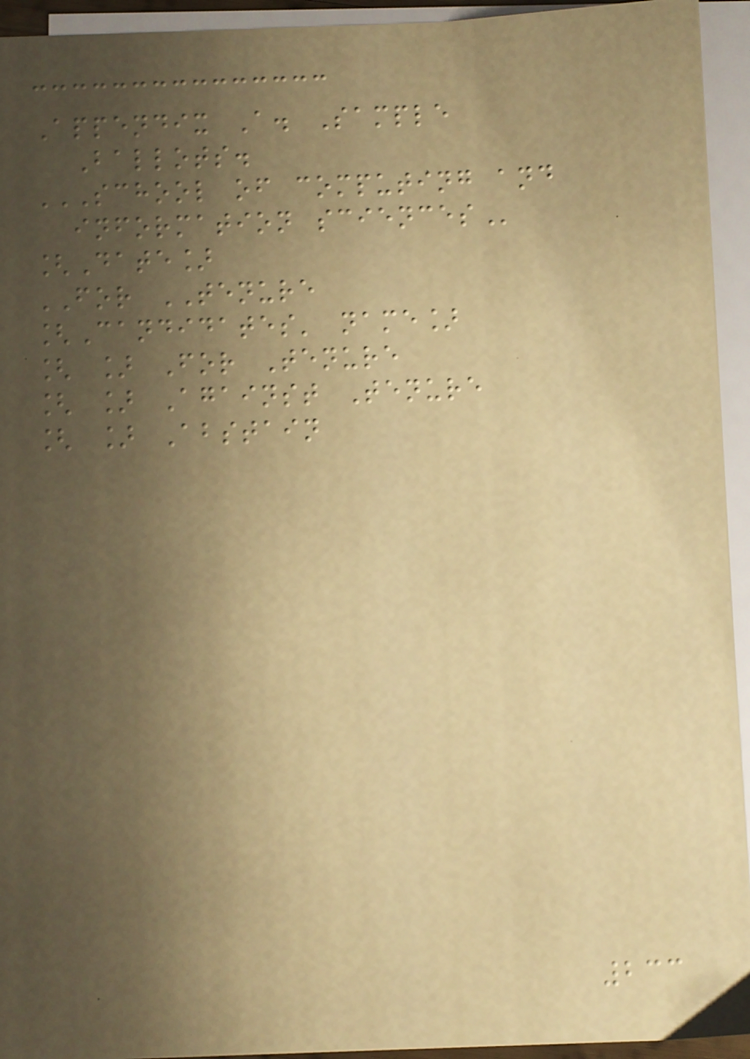Appendix A. Sample
Ballots.
SCHOOL OF COMPUTING AND
INFORMATION SCIENCES
[Date]
FOR TENURE
[Candidates' name]
[ ] For Tenure
[ ] Against Tenure
[ ] Abstain
233
